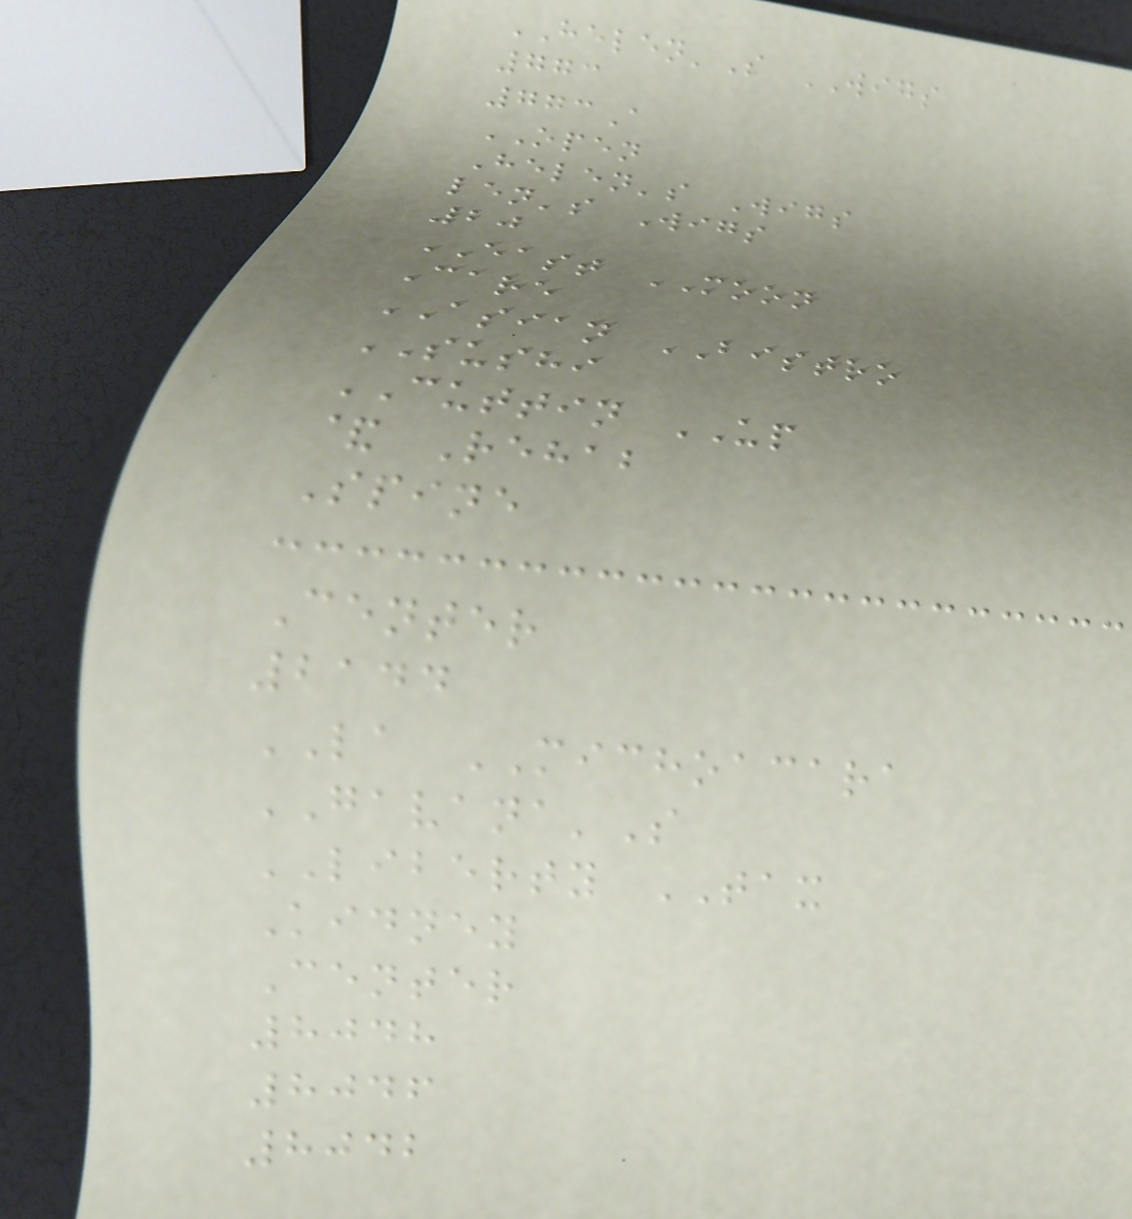HELEN'S WIGS
773
773A
OPEN
Helen's Wigs
len's Wigs
20
EAST MOON
Care
ASIAN BISTRO
SUSHI
CUTTIN UP
& Rehab
Spine
Center
2144
LA MICHOACARA
GAVANA'S
LIBERTY TAX
Kidney
Center
8048
8046
8042
